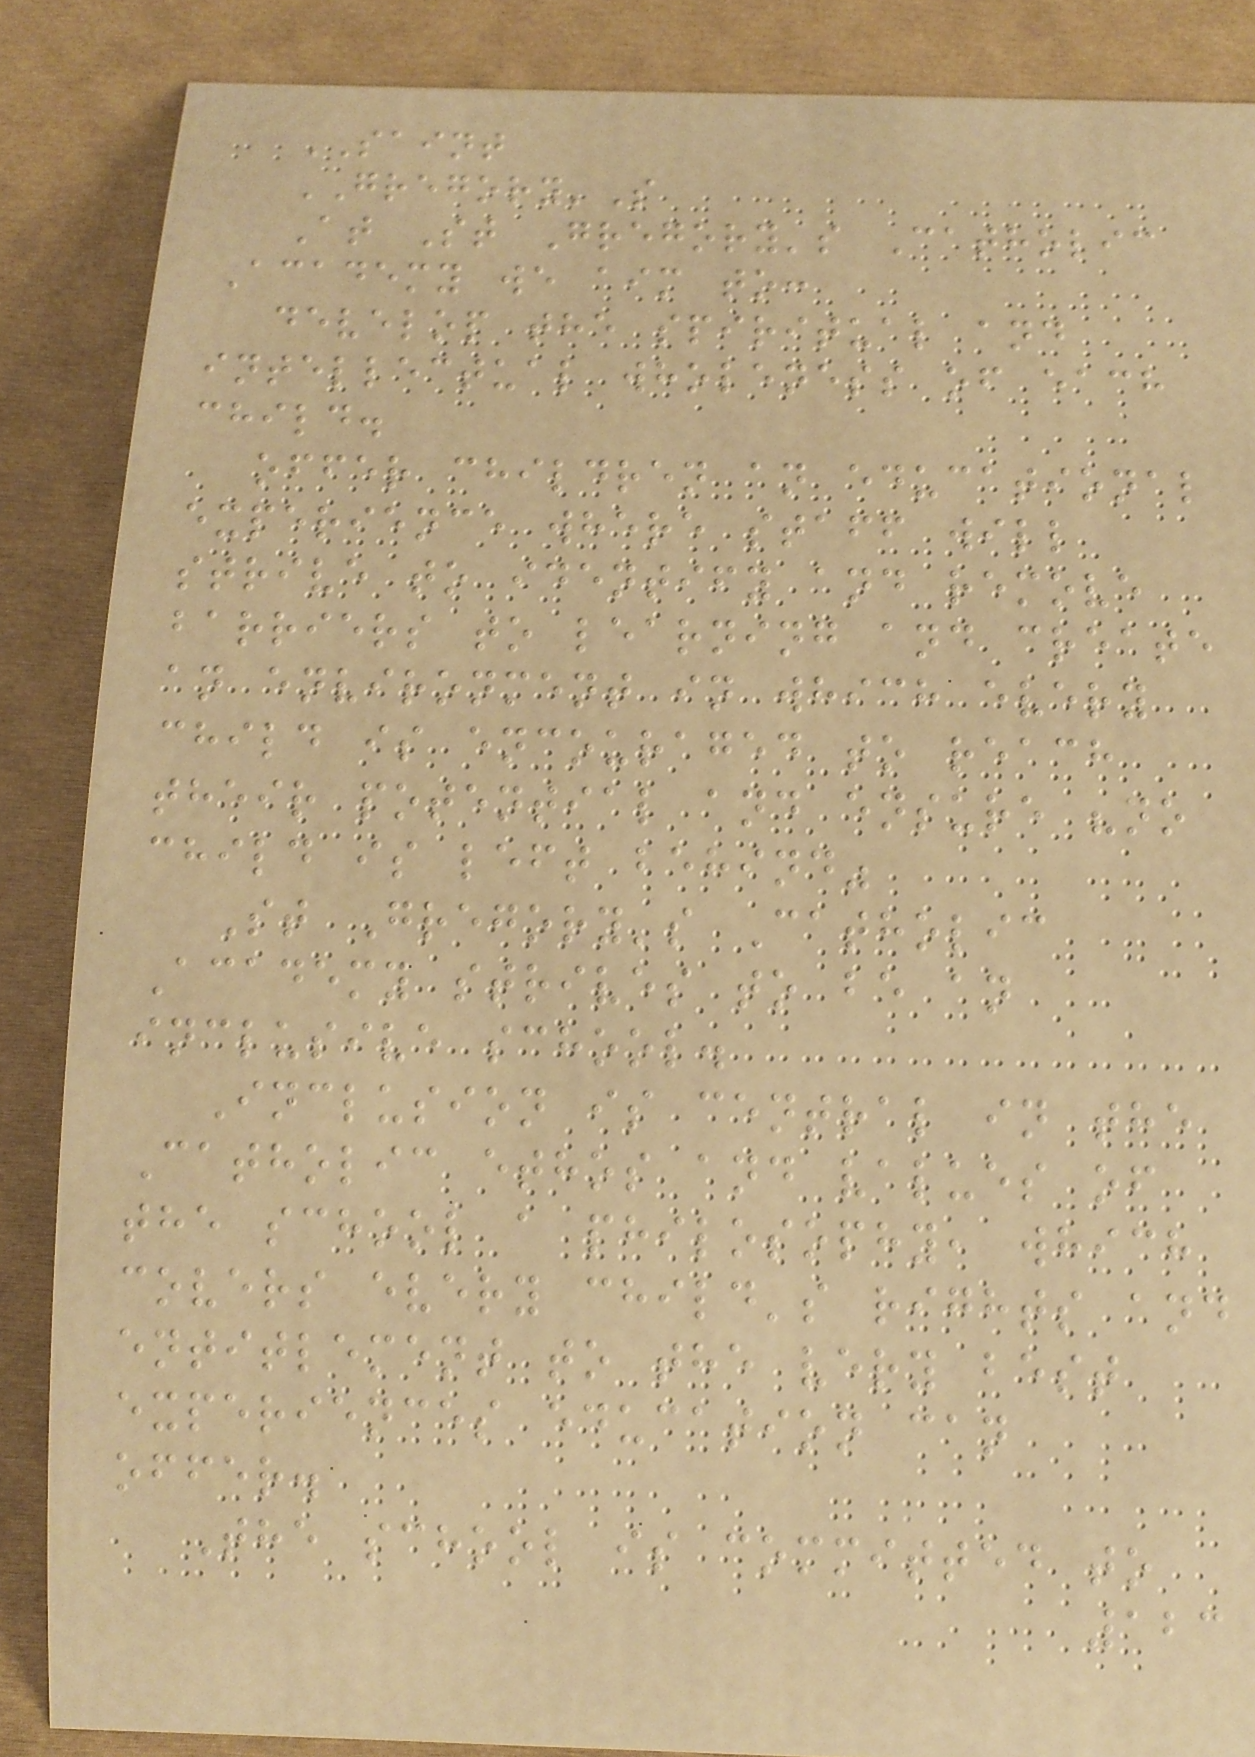SAINT
GREGORY'S
At St Gregory's Catholic
Academy we aim to:
develop the spiritual and
intellectual wholeness of each
child.
offer children an educational
experience where staff will
strive to identify and remove
barriers to learning and create
an environment in which every
child is encouraged to reach
their potential and ensure "no
child is left behind"
St Gregory's Catholic
Academy strives to be an
inclusive school.
Inclusion is central in the
Catholic ethos and values of
the school a philosophy, which
covers every child's rights and
entitlement to the very best
experiences education can
offer.
The school is committed to
123
